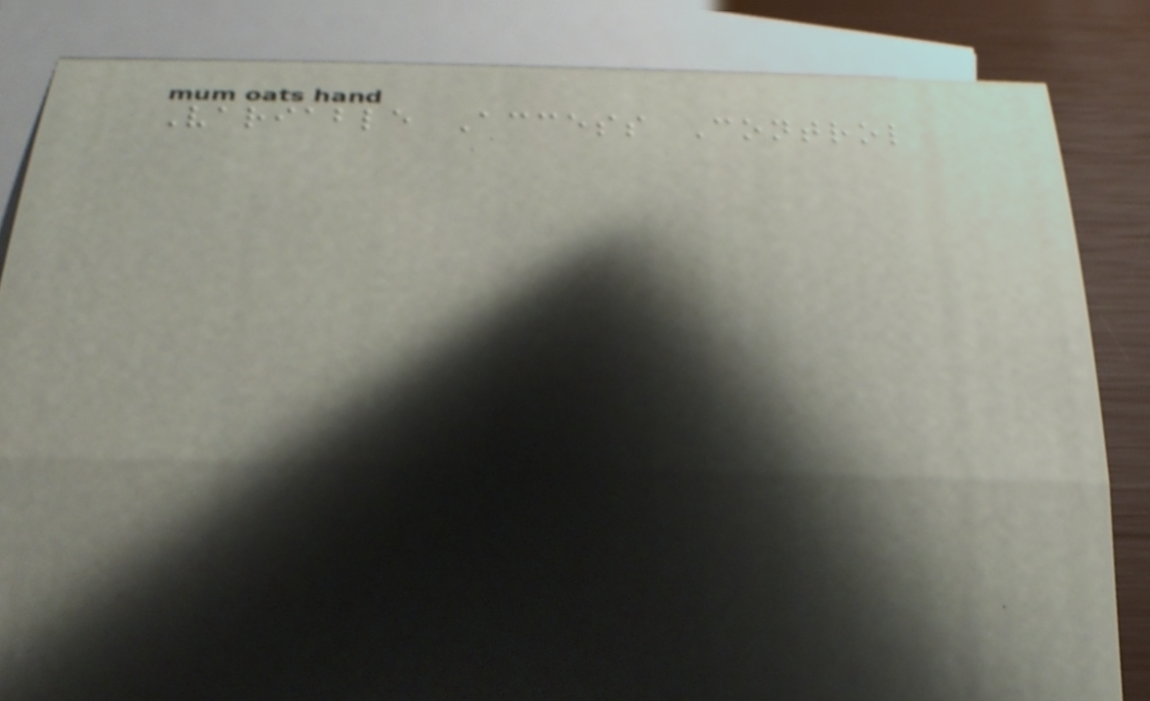Variable Access Control
